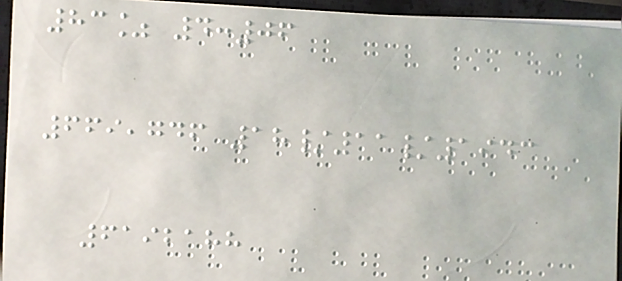83% 4:06
669,746 18/11/1943
6192188
